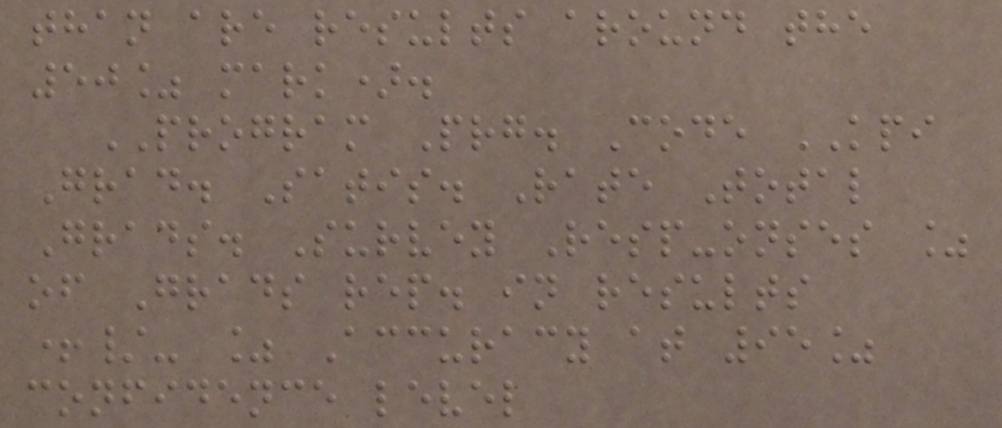than are results around the
50% mark).
PROGRAM Prg. Code KPI
Grad. Satis. Rate Total
Grads. Survey Resp-onses %
of Grads rep. in results
+/- % Accuracy at 95%
confidence level
